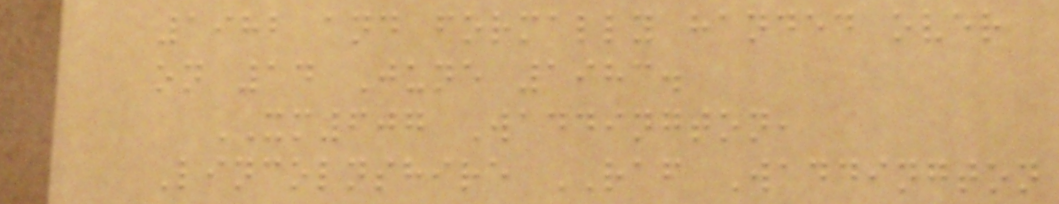1982 and formally handed over
on 14 June 1983.
XM607 Waddington,
Lincolnshire RAF Waddington
